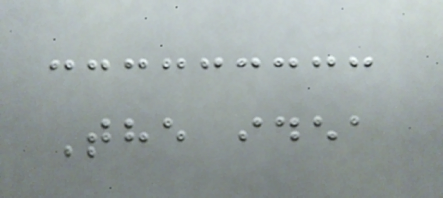The idea
